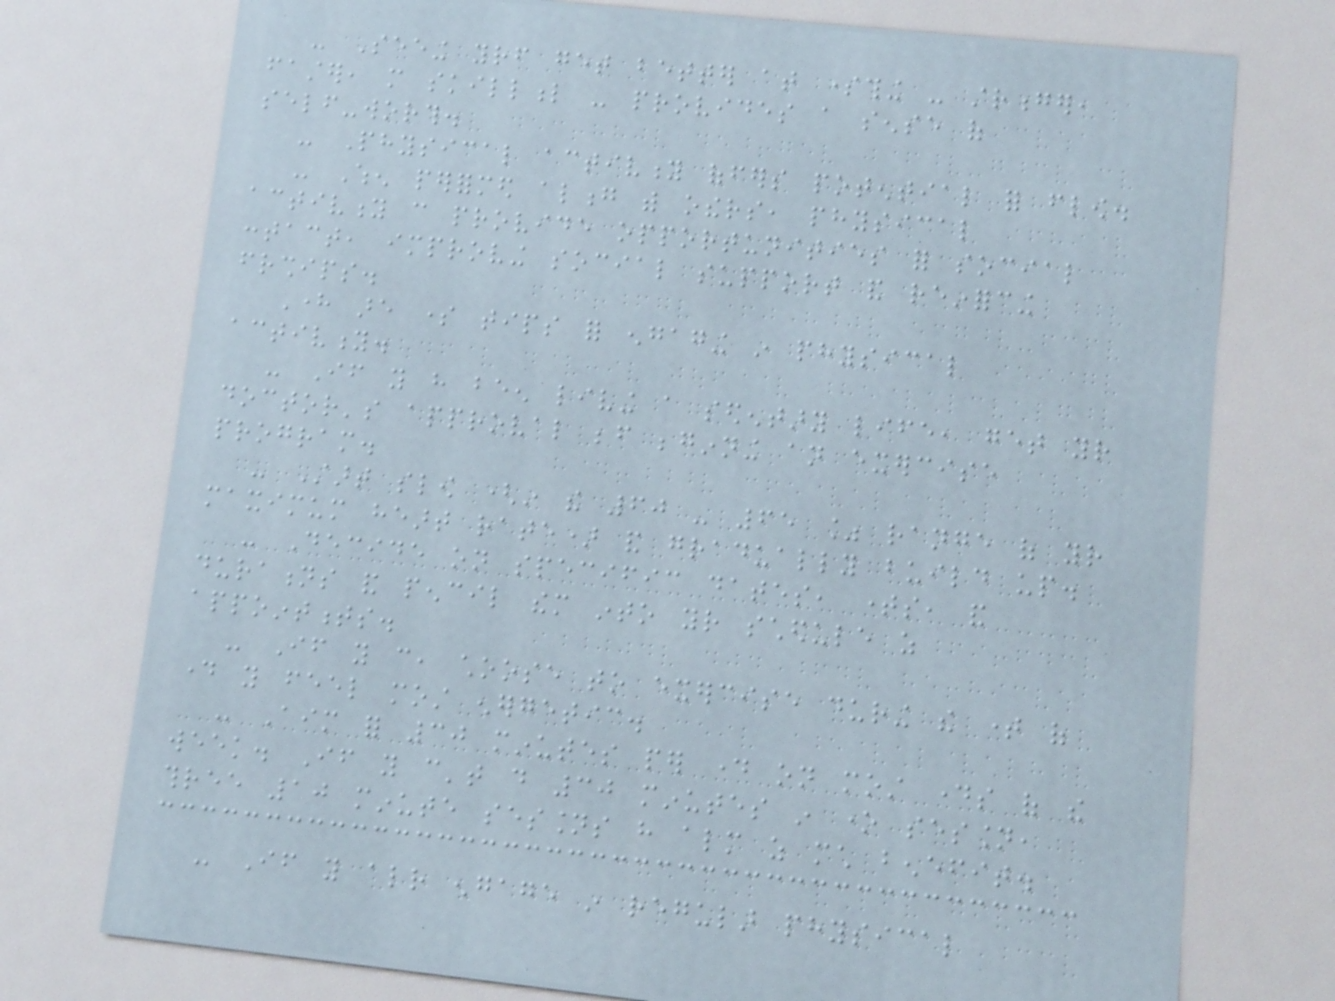- Seeing yourself get better at something - stronger,
faster, more skillful - provides a sense of
self-worth.
- Physical activity offers potential for flow.
- When performed along with others, physical
activity can provide opportunities for social
contact, improving social support and reinforcing
friendships.
Here are some tips for engaging in physical
activity.
- If you have been living a sedentary life, get your
doctor's approval before beginning an exercise
program.
- Start slow (in the 60 - 65 % range of your
maximum heart rate) and gradually build up.
- Decide on specific dates, times, and
durations and pencil them into your schedule as
appointments.
- If you can, choose to exercise during the time of
day you feel most energetic.
- Aim for 30 minutes per day on most days of the
week. If you can't do 30 minutes in one session,
three 10 minute sessions have almost as much benefit.
- If you already engage in regular physical
